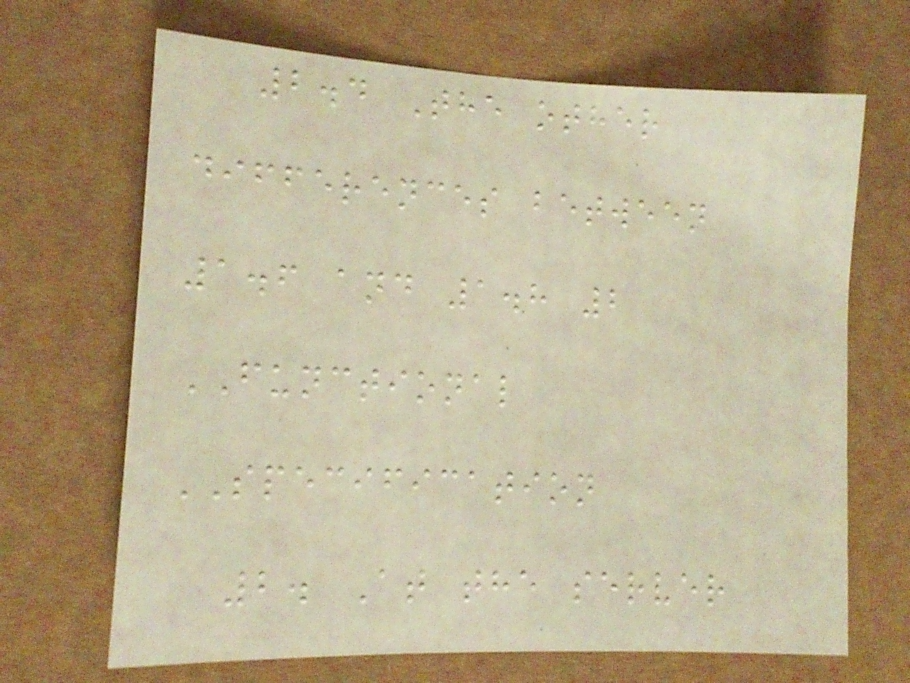2.4 The other
differences between
1.6 and 1.8 2
FUNCTIONAL
SPECIFICATION
2. At the server
